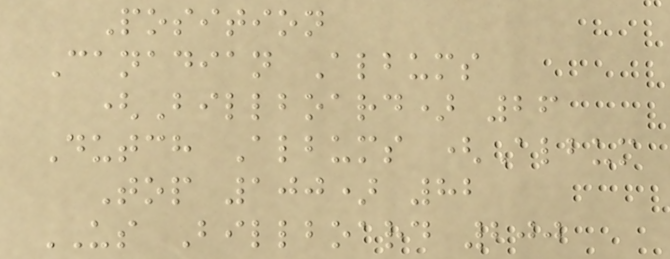Position
Canadian Albums
(Billboard) 26
Dutch Albums (Album
Top 100) 82
US Billboard 200
